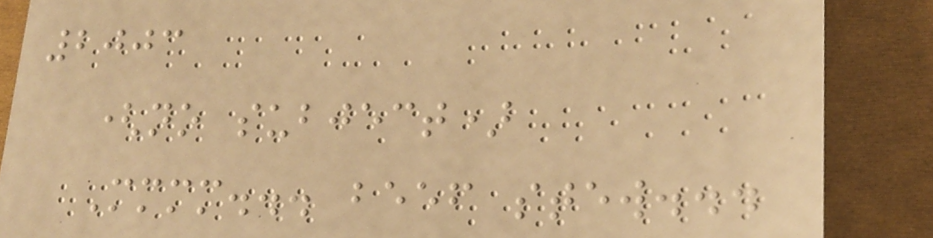2003
(no subject)
Mmmm... beef stew...
